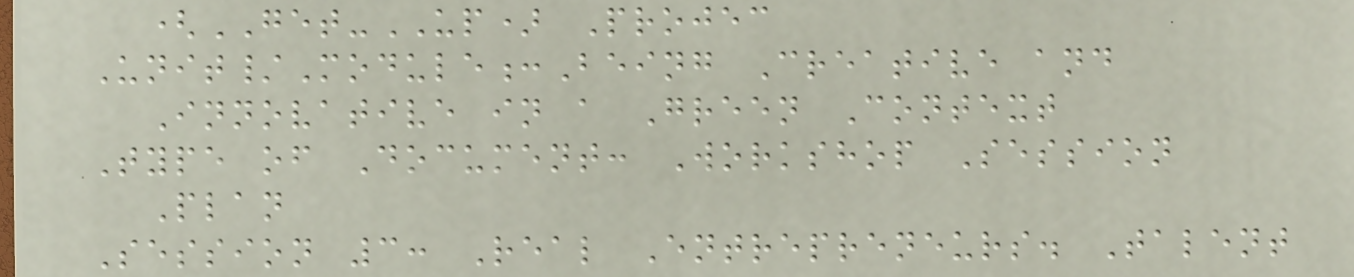(GET-UP) Projec
Unit/Module:Being Creative and
Innovative in a Green Context
Type of Document: Workshop Session
Plan
Session 3: Real Entrepreneurs. Talent
